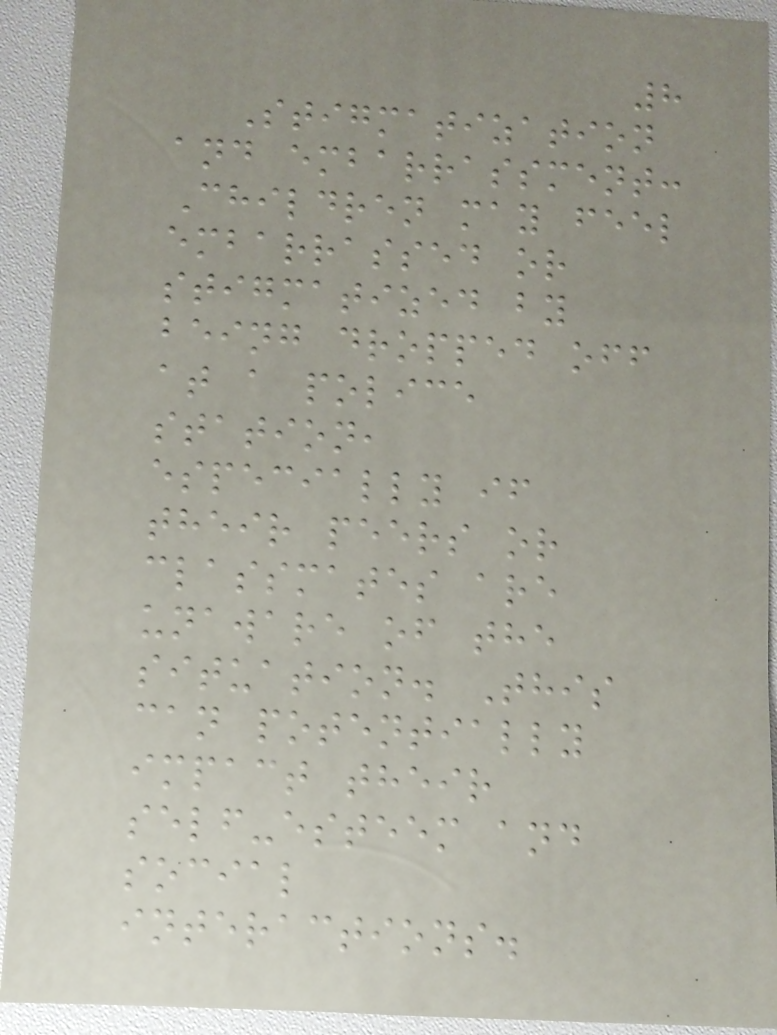8
Stigmatization
and embarrassment:
Children may feel
embarrassed or
stigmatized by
being dropped off
at a police
station,
especially if
their peers or
classmates are
unaware of the
situation. This
can potentially
impact their
self-esteem and
social
interactions.
